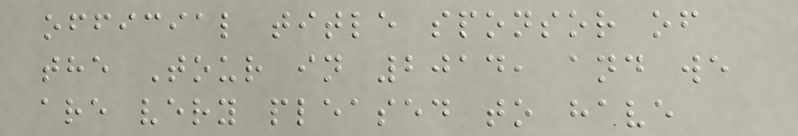official title sponsor of
the Tour in 2014, and we
are very pleased to have
